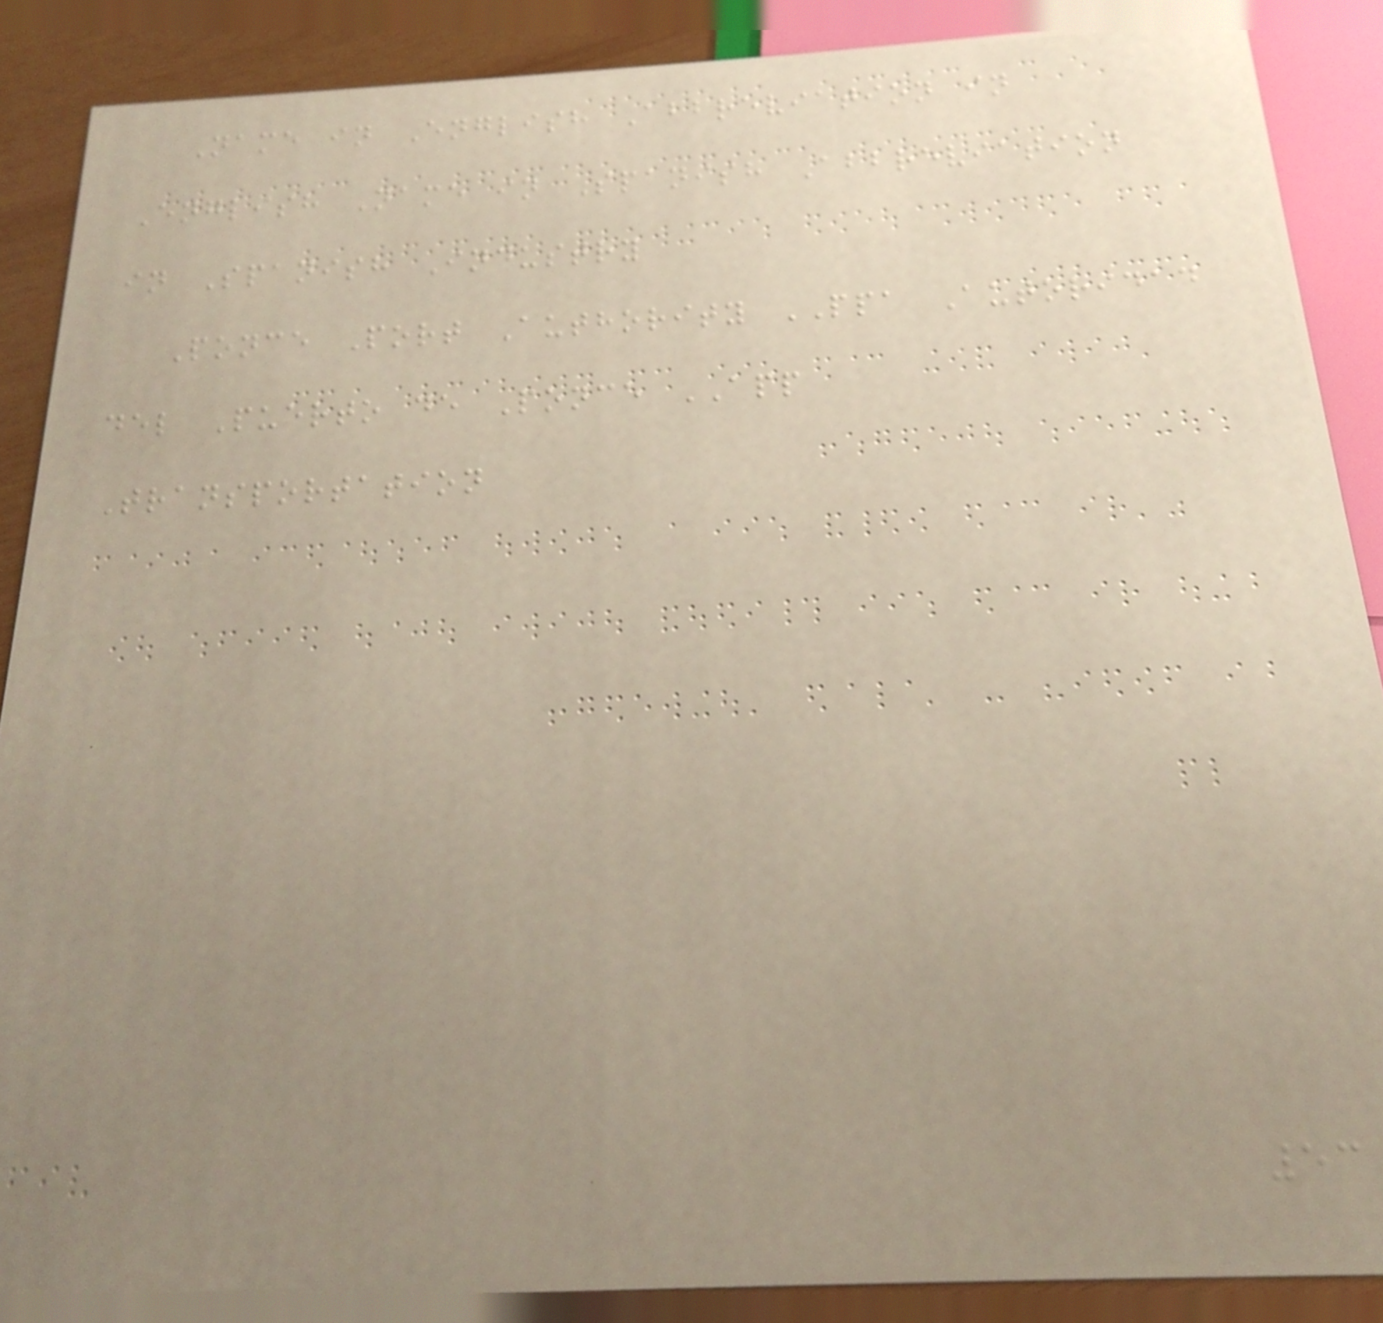Name in English Abbreviation in
English Name in Spanish Abbreviation
in Spanish Industry
Ponce Port Authority PPA Autoridad
del Puerto de Ponce APP
Transportation
53
